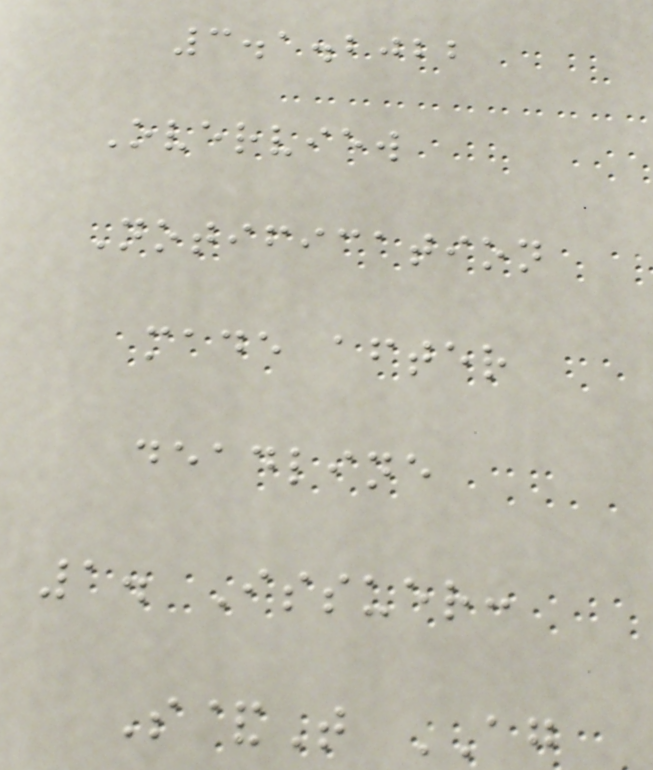3.1.2022
Overview
Notification
made after
deadline
1. Issuer:
S&T AG
